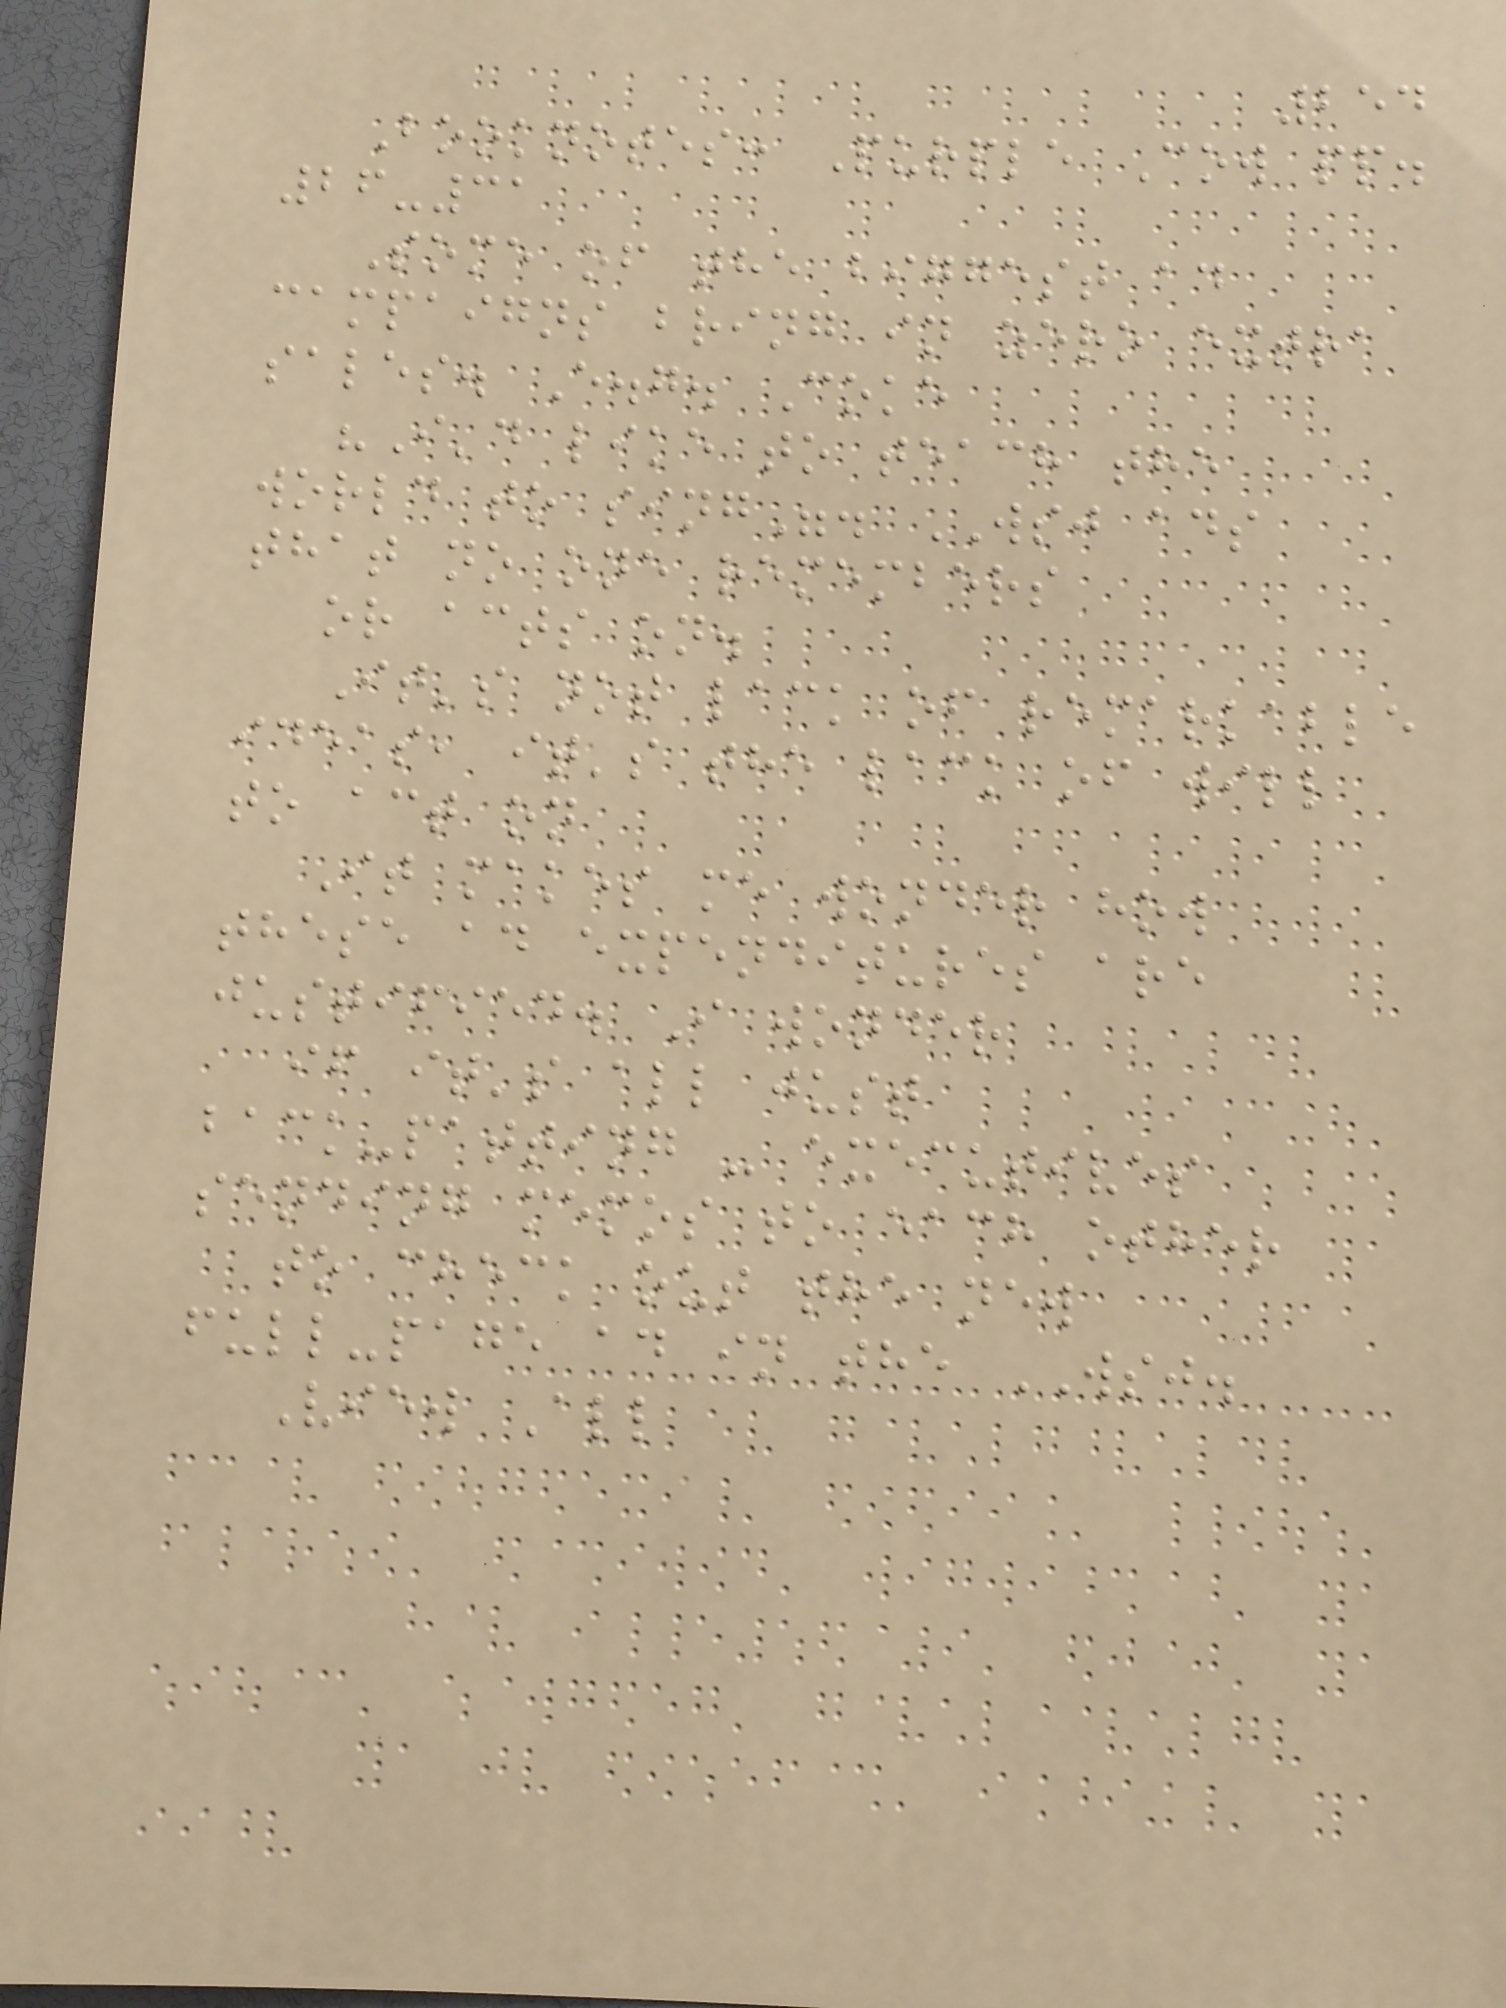254
Booknotes: Purple Cow pp.
26-31
Some of the biggest ad
campaigns bring in zero extra
sales. E.g. Coke
"I'd like to teach the
world to sing". WSJ ads
that no one remembers
or acts on.
It's not lack of remarkable
ideas, it's the lack of will
to act on
It makes me wonder how
these ad expenditures are
justified. I wonder
if it's all just
back-patting - executives
sending memos to each other
to check out the new
full-page ad in the WSJ.
View All
